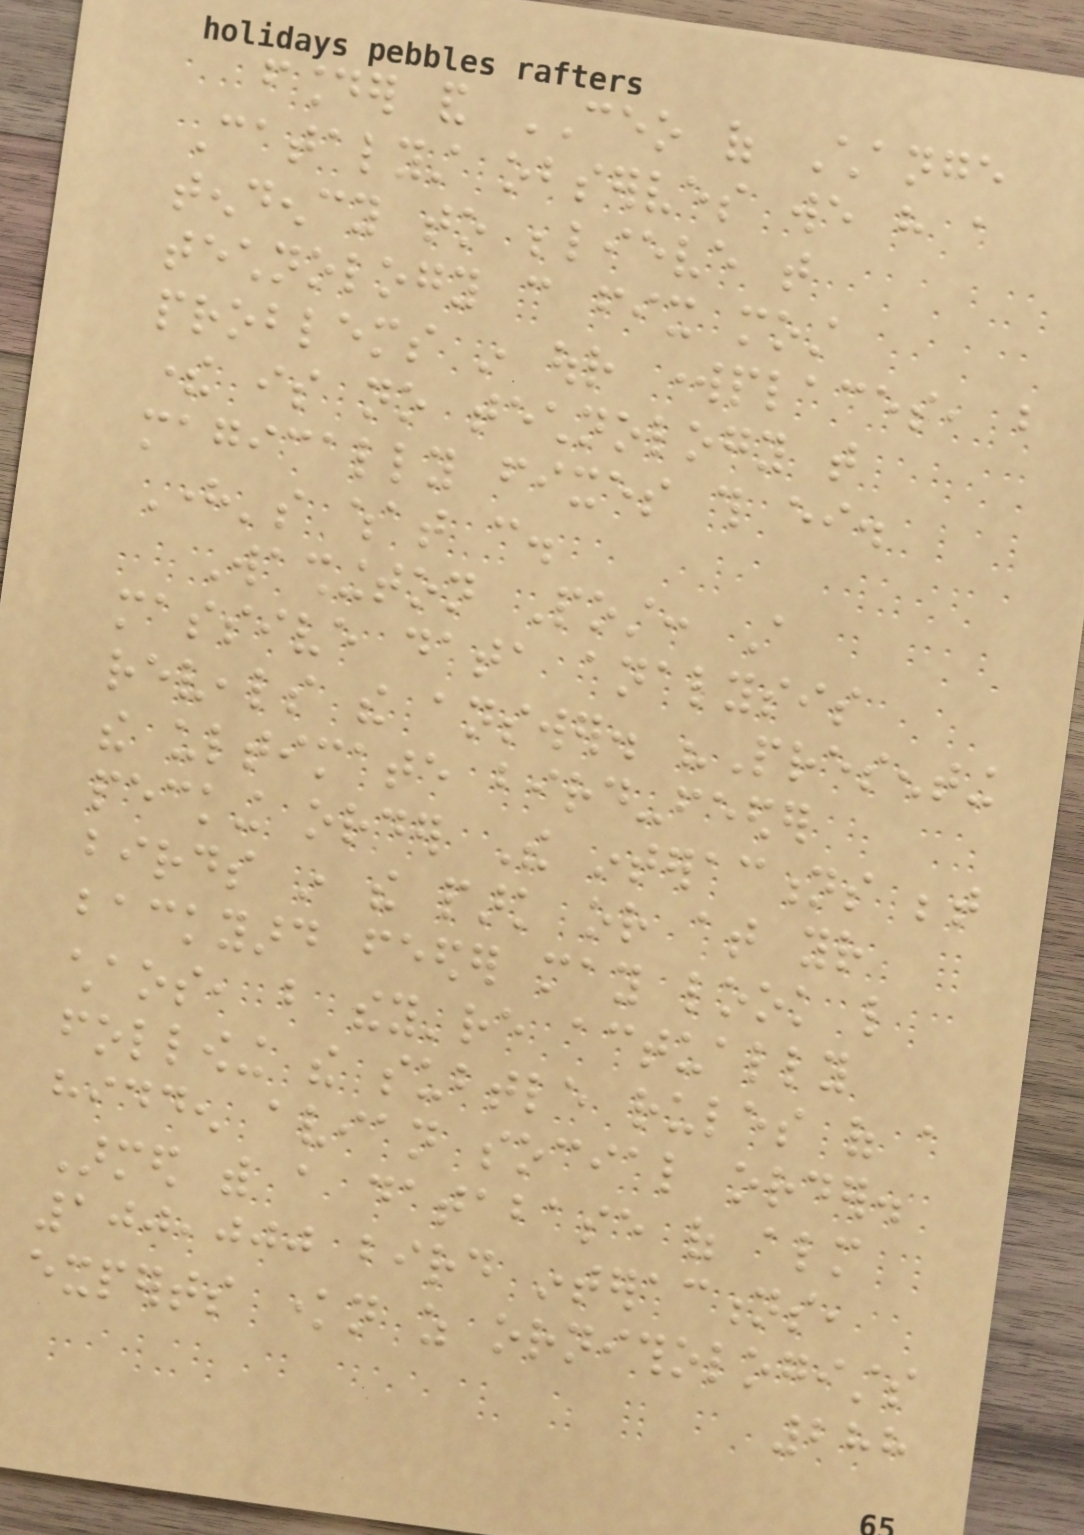founder and CEO of Change
Catalyst observes we have a
tendency to believe that
technology can fix most
problems in our workplaces, but
there is no technology that
magically fixes this either.
Here's what can.
Washington Post: A
massive data analysis
reveals the answer. "Presenting
the ultimate bird-feeder
pecking order The interactions between
birds in the park or at your
backyard feeder may look like
chaos, but they're actually
following the subtle rules of a
hidden avian social order.
Armed with a database of almost
100,000 bird interactions,
experts known as ornithologists
288
